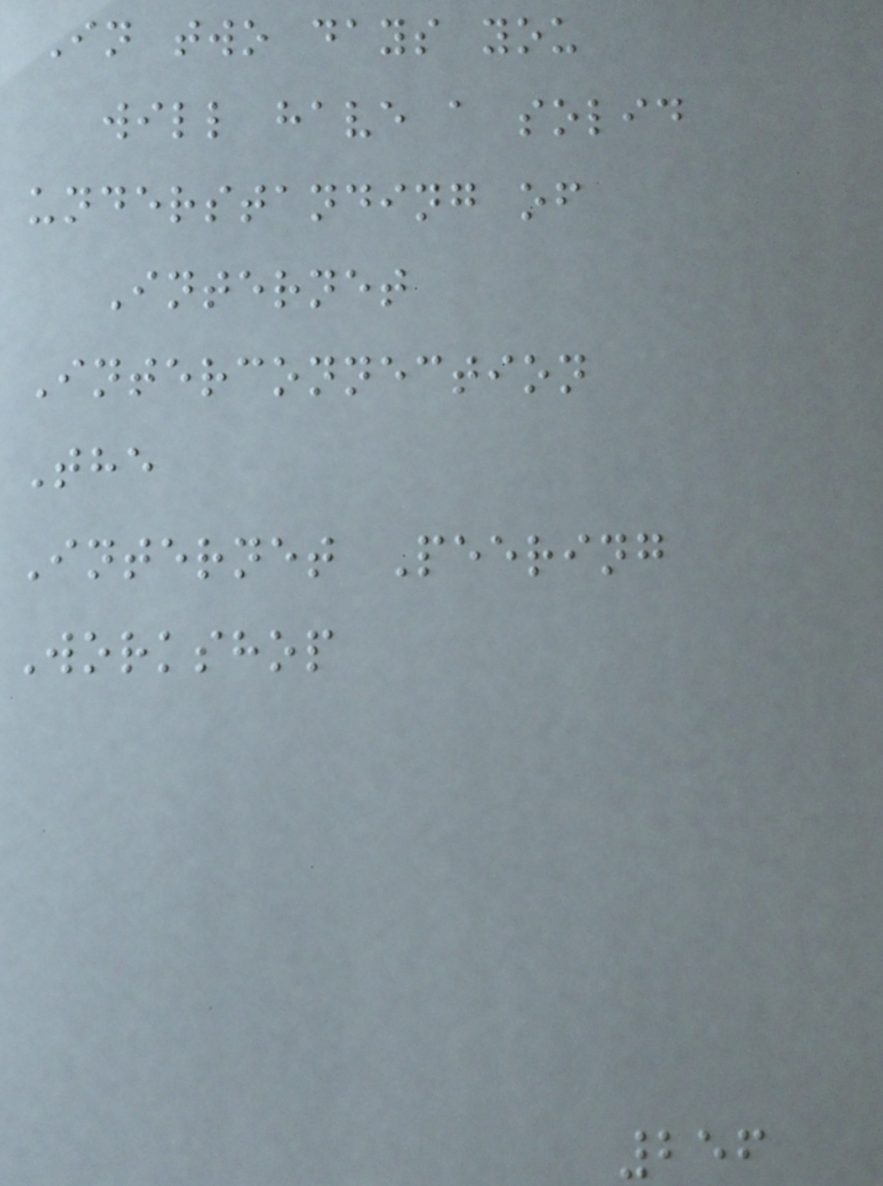In two days you
will have a solid
understanding of
Internet
Interconnection
The
Internet Peering
Workshop
256
